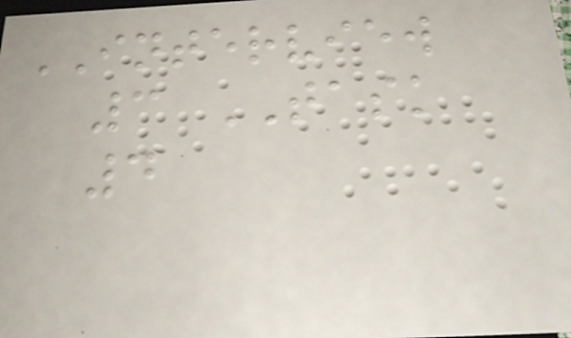INTERVIEW
3 TASK
4
